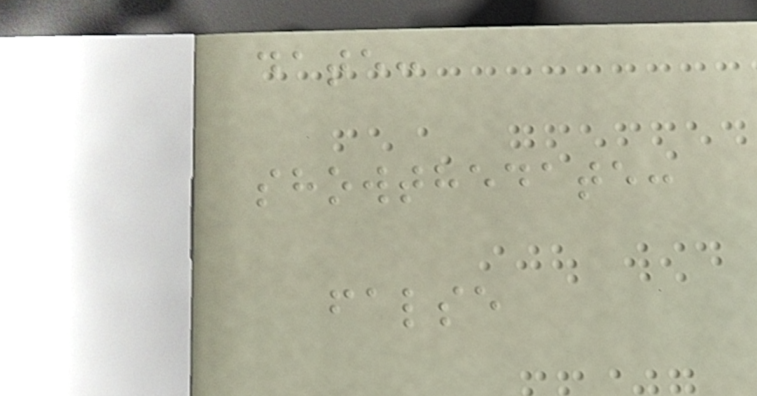date:
showthedate:
false
